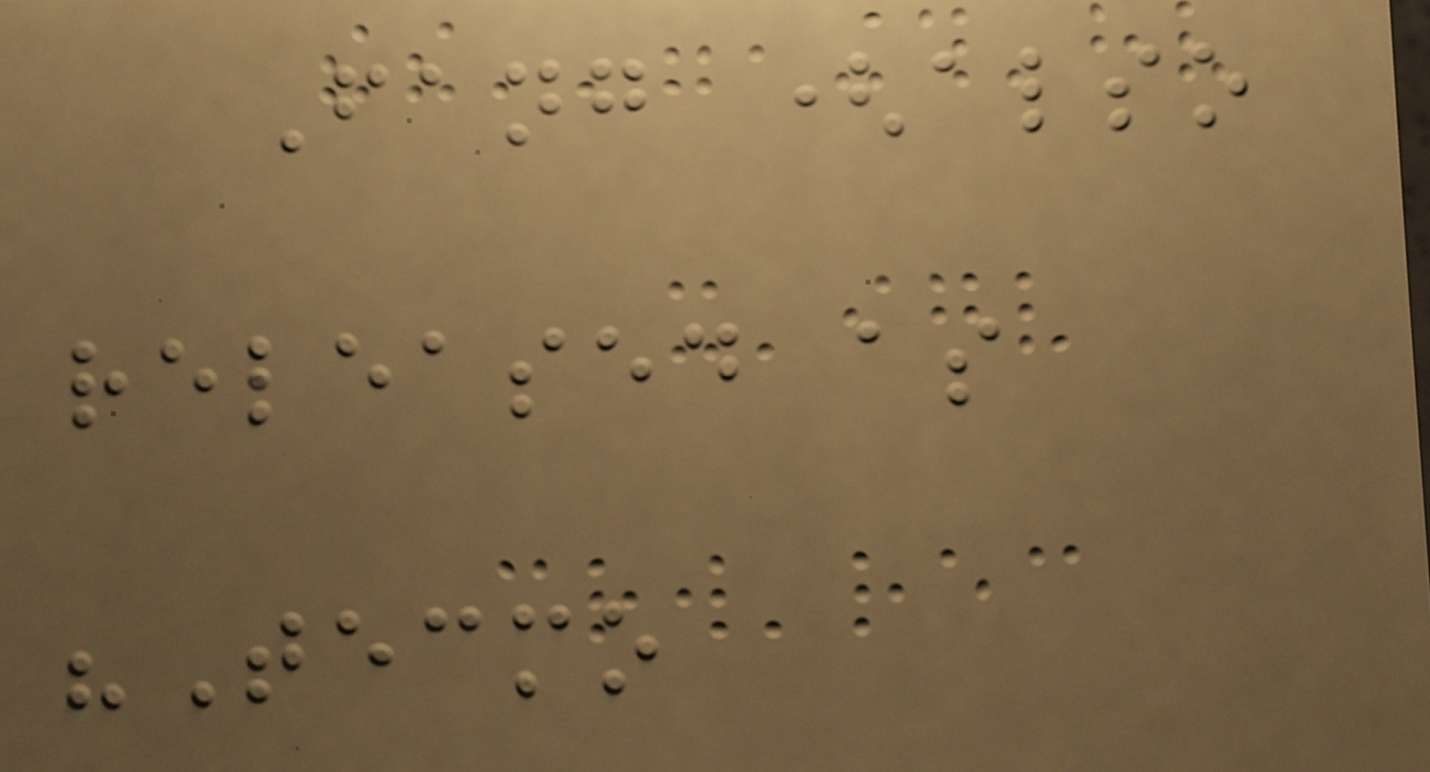Fang (also
released as
"Tecmo
